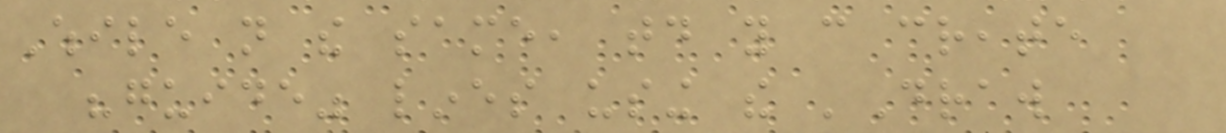While not the same, today you can create
"guide" lines using the 'Draw
